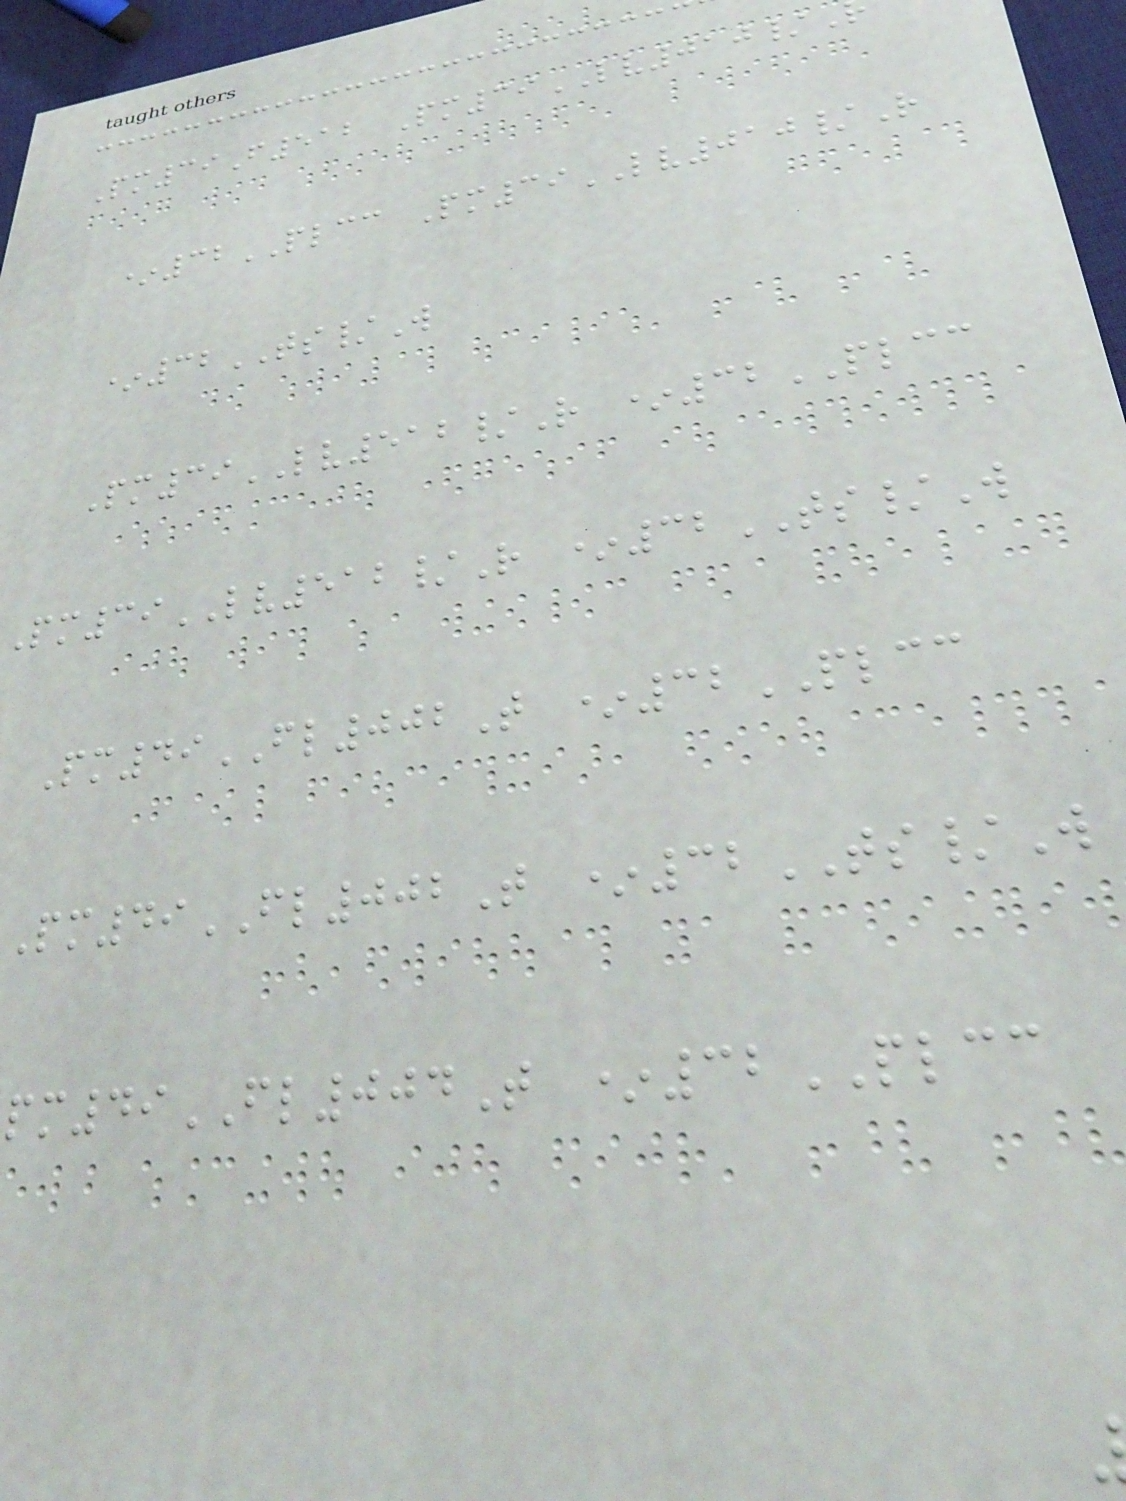Pm39F512 Pm39LV010/
*32PLCC Pm39LV010/R
*32TS/W
Pm39LV512/R *32PLCC
Pm39LV512/R *32TS/W
Pm49FL002T *32PLCC
Pm49FL002T *32TS/W
m49FL004T *32PLCC
